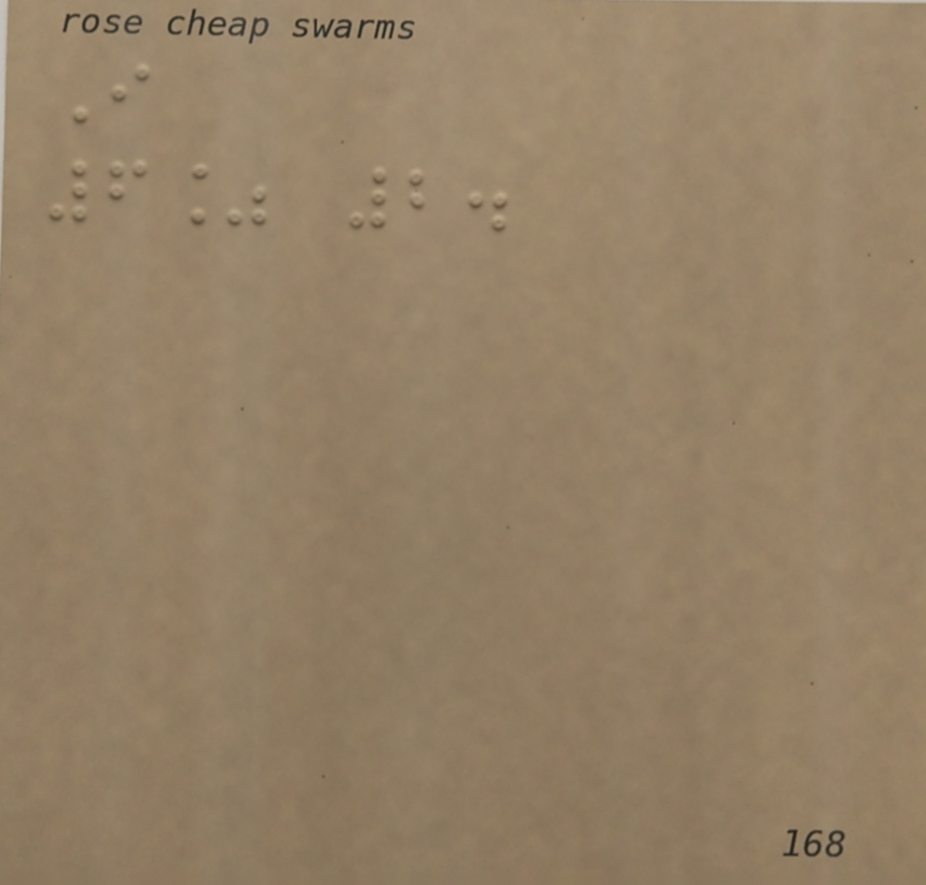I
6% 2.
